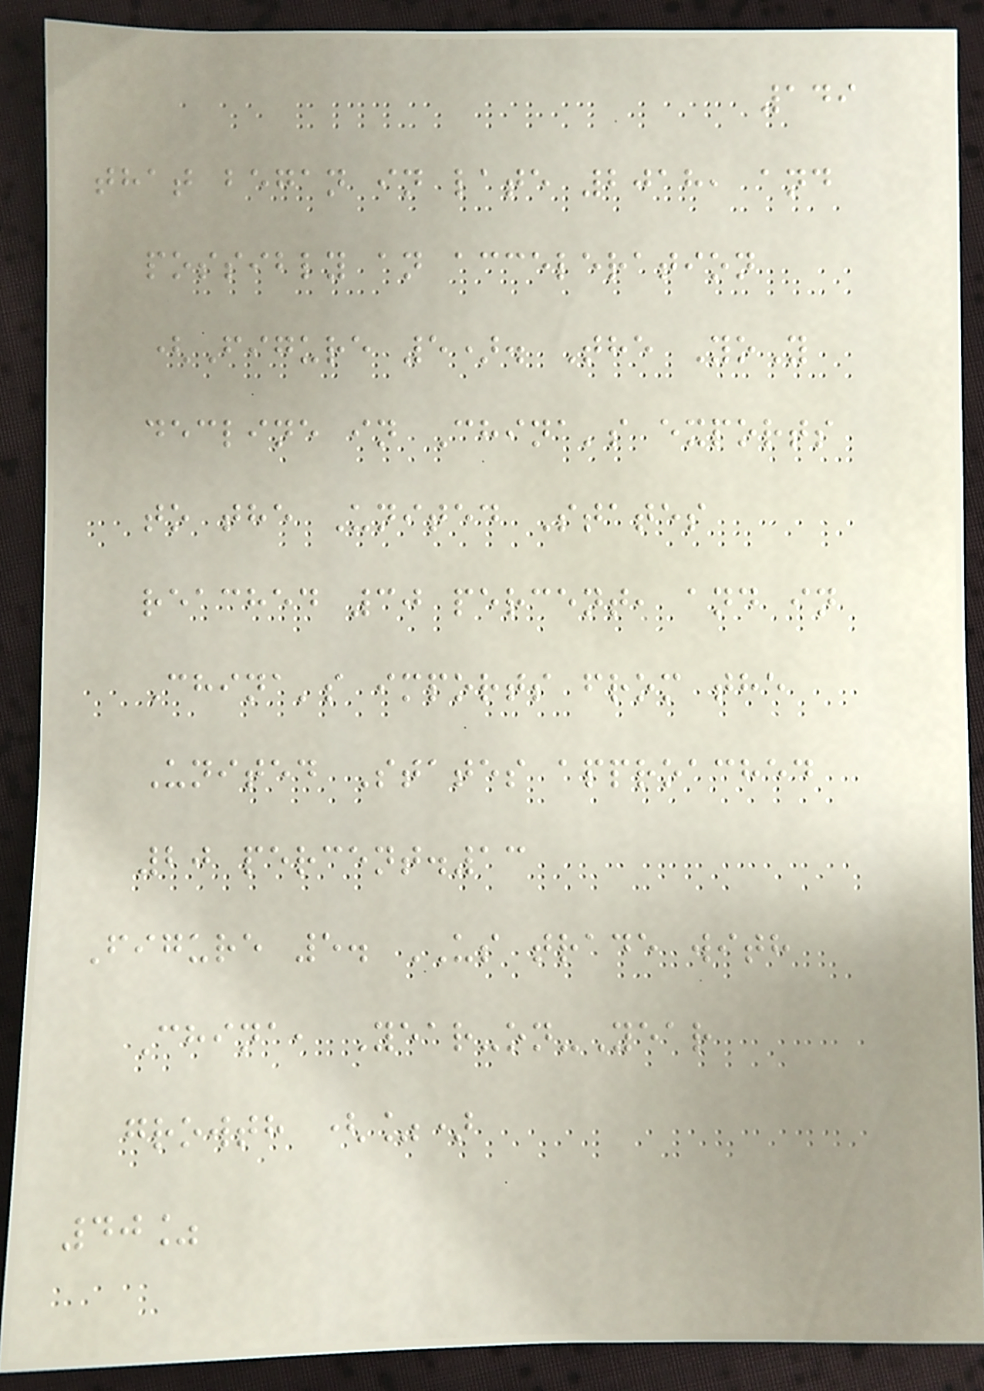149
that began in late 2018, and
possibly an acceleration
(Figure 5). The YoY
decline in China's exports
to the United States
reached 30 percent, and in
China's imports from the
United States approached
20 percent.13
Figure 5. US trade with
China, Year-on-Year
growth (%)
40%
